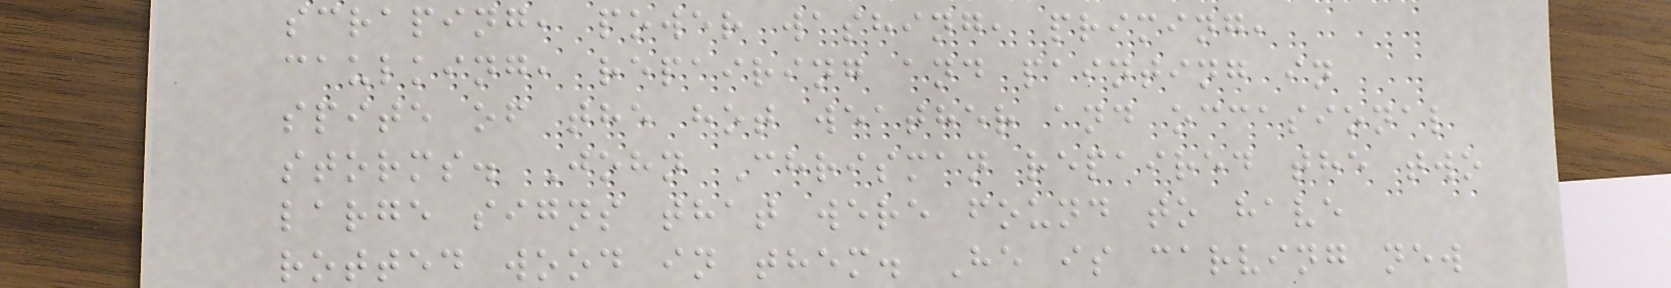scraping, power washing, priming,
caulking, repairing and painting in
spite of the hot weather and occasional
storms. John Chrisman repaired the two
large signs that were found to have
rotted wood in them. He is carving new
